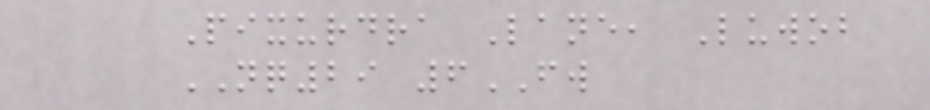Pixurdra Lane, Luwob
NQ29 6FW
